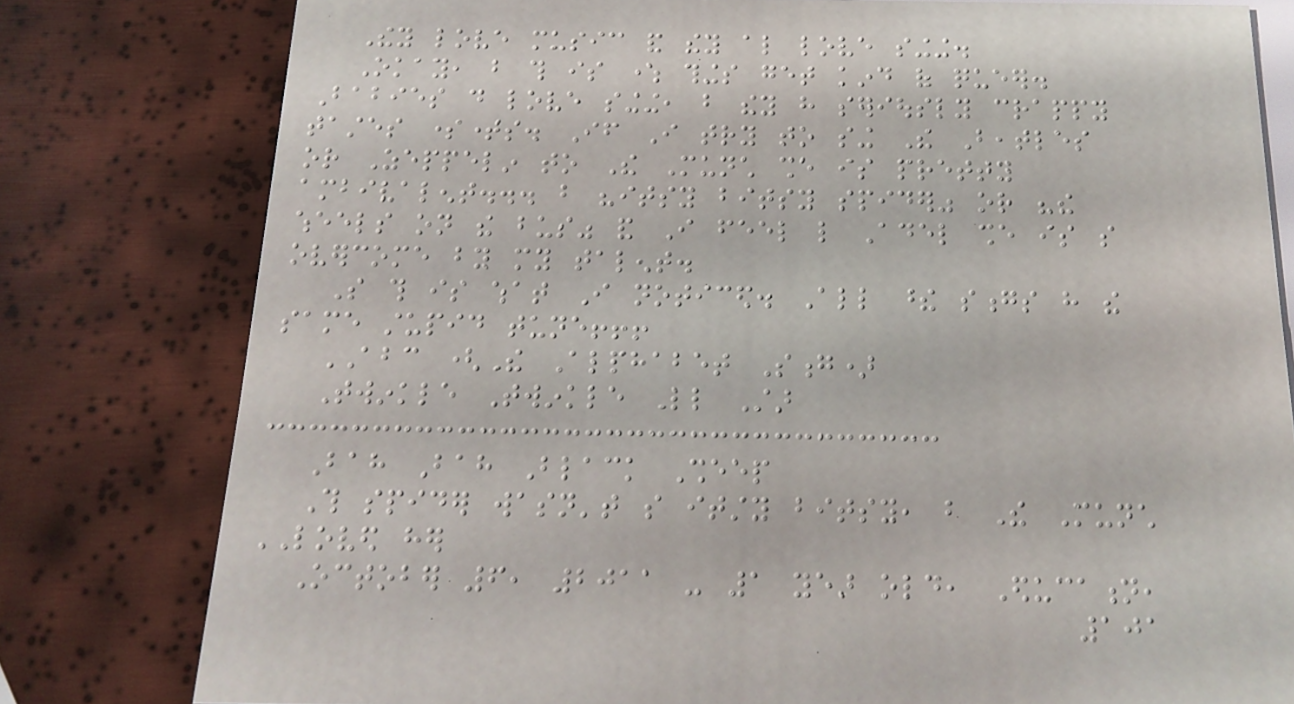They love music and they also love singing.
Okay, but this is where things get kind of queer.
Babies do love singing, but they have seriously crappy
tastes sometimes. If I try to sing The Beatles
or Zeppelin to The Munch she is pretty
ambivalent... but "itsy bitsy spider" or "the
wheels on the bus" and I feel like Adel she is so
overcome by my talent.
So this is what I noticed. All these songs have the
same stupid tune!!!
ABC (The Alphabet Song)
Twinkle Twinkle Little Star
Bah Bah Black Sheep
This spider wasn't so itsty bitsy, but The Munch
LOVED her
October 6, 2011 - 1 year old, Education,
101
